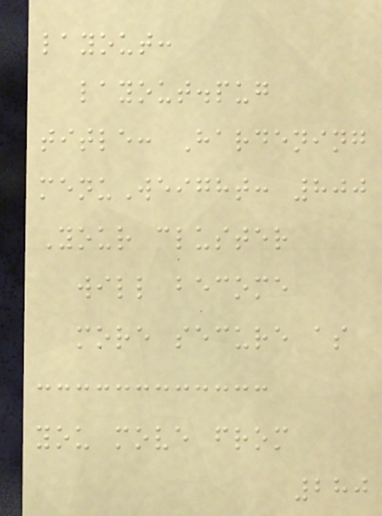layout:
layout.pug
title: Hardening
menuWeight: 800
Your cluster
will become
more secure as
you move from
280
